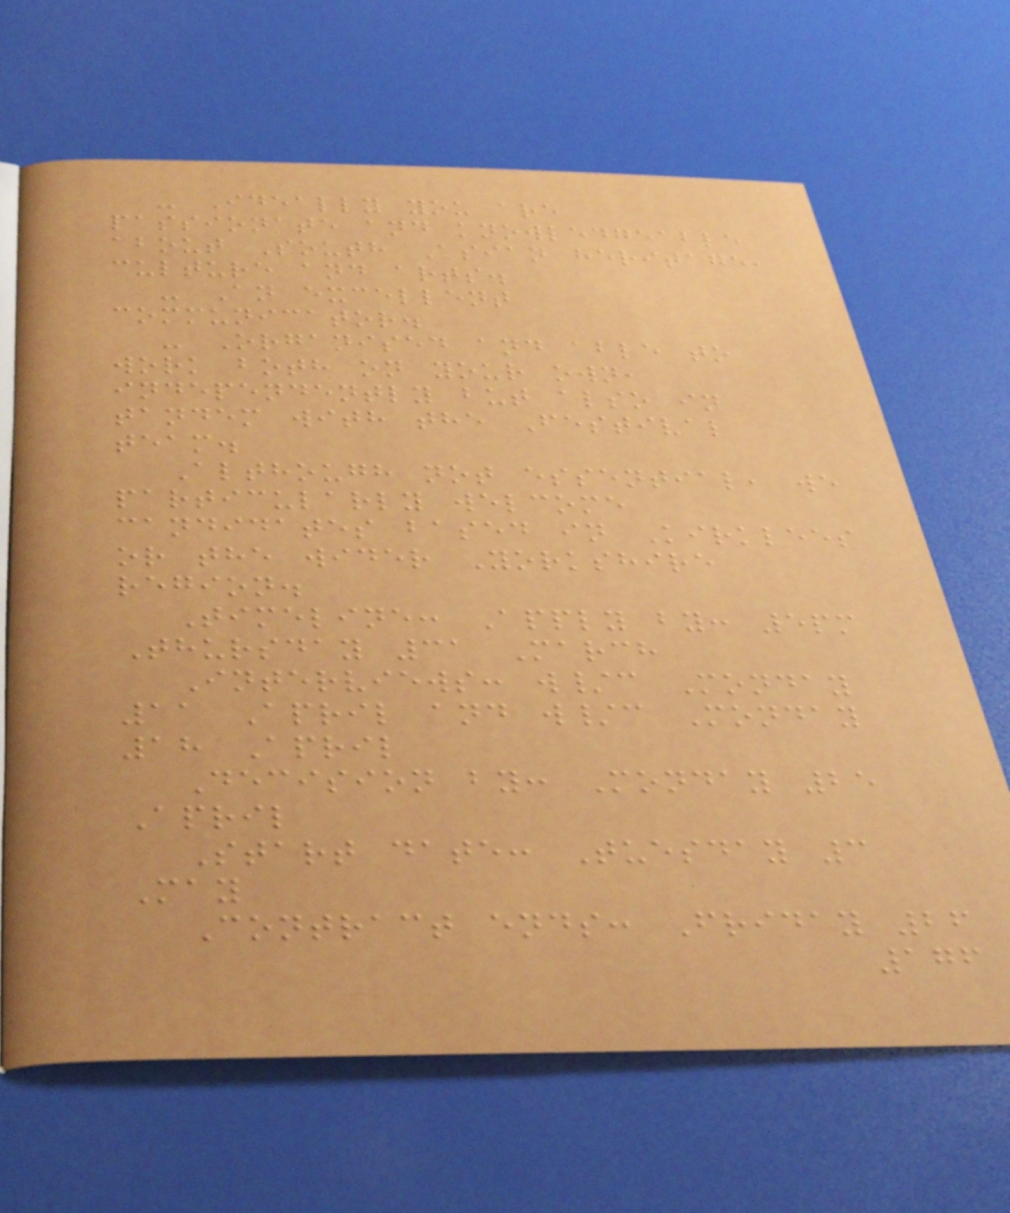- Ideally you are
passionate and knowledgeable
about South Asian heritage,
culture and arts.
- An excellent
communicator.
- Organised and able to
work both on your own,
independently but also in
tandem with the Festival
team.
Although not essential, we
particularly welcome
candidates based in Kirklees
or the wider Yorkshire
region.
Timeline: Apply by: 5pm
Thursday 31 March
Interviews: w/c Monday
11 April and w/c Monday
18 April
Decision by: Monday 25
April
Start date: Tuesday 3
May
Contract ends: Friday 26
176
